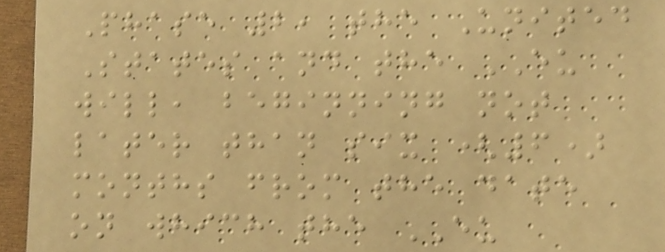Phase 2, the United
States and the EU
will, beginning not
later than six (6)
months from the date
on which the EU
